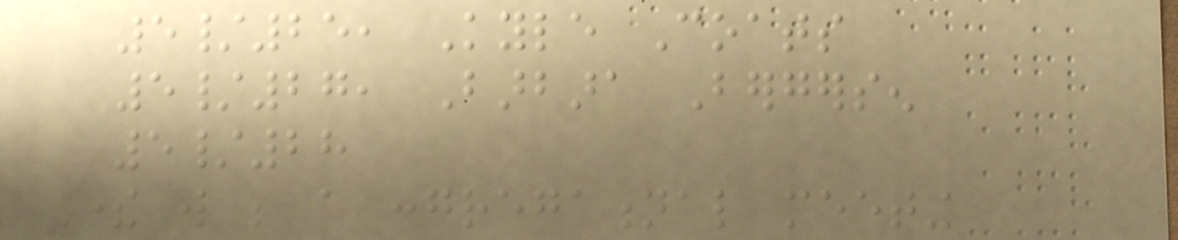5/25, Kyle Coats
5/27, Barbara Bergersen
5/28
There will be a congregational meeting
